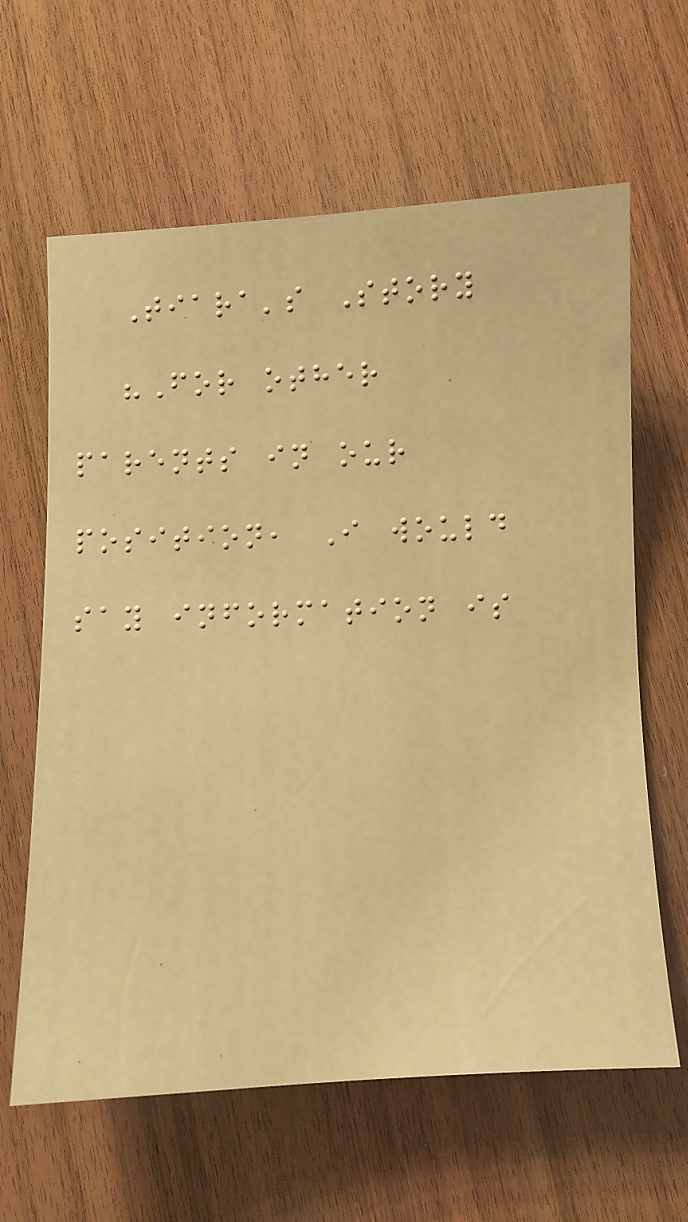Tiara's Story
"For other
parents in our
position, I would
say information is
